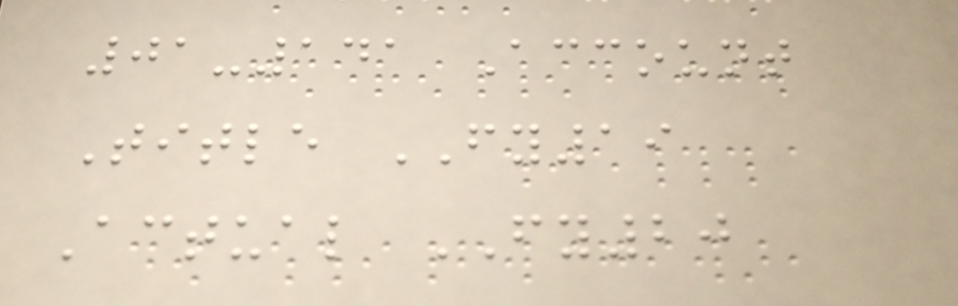01-141 Account
Title FY19
Actual FY20
